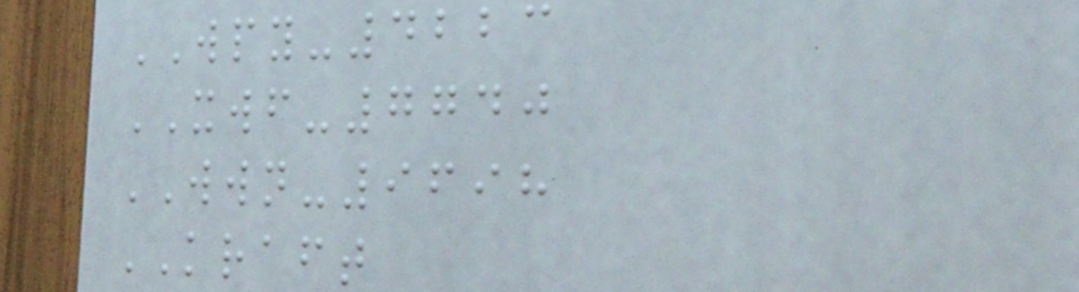WPY-4223
XWF-7740
WWN-9698
KRAFT
